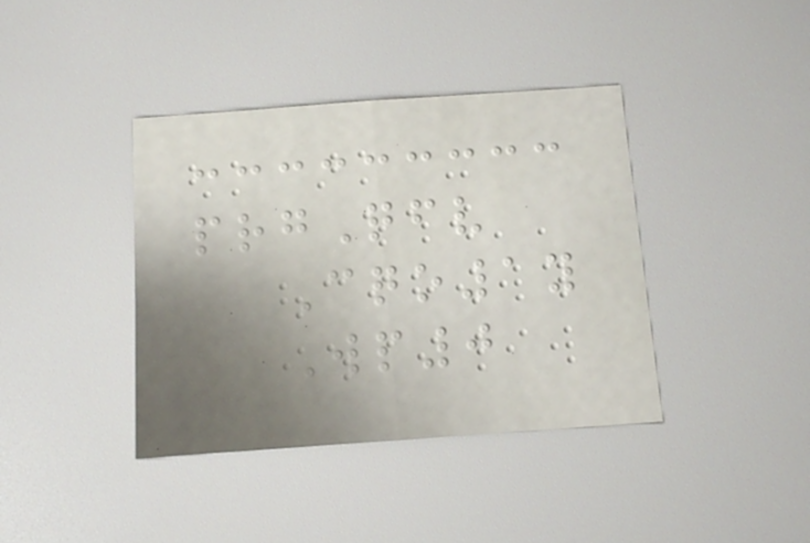prgQfv
Cqo1y
Wp0
